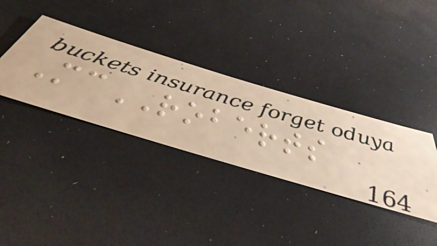McROBERTS
